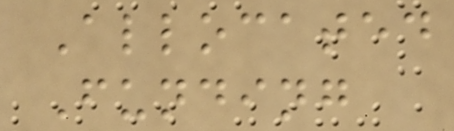Allocated
Funding
